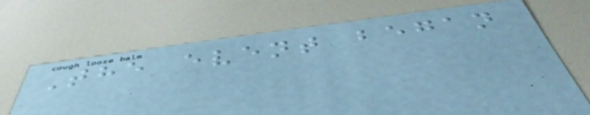The event began
